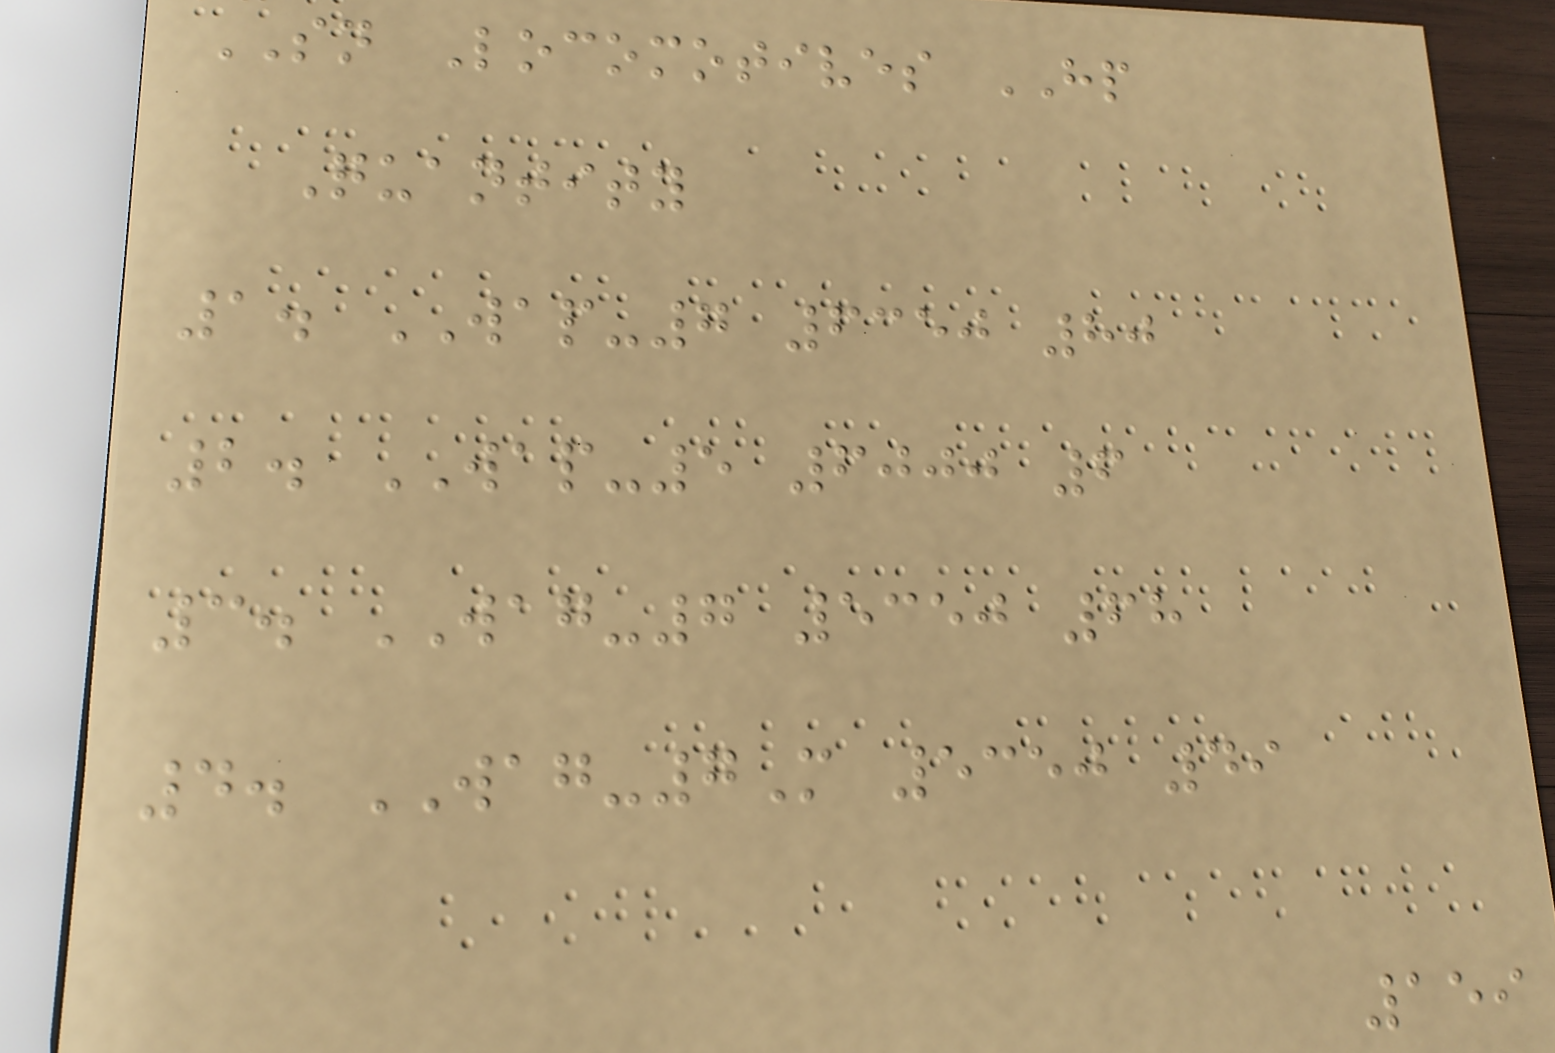SN Locomotives HP
Quantity
1. WAP-7 6350 80
2. WAP-5 6000 6
3. WAG-7 5350 68
4. WAG-7M 5350 49
159
